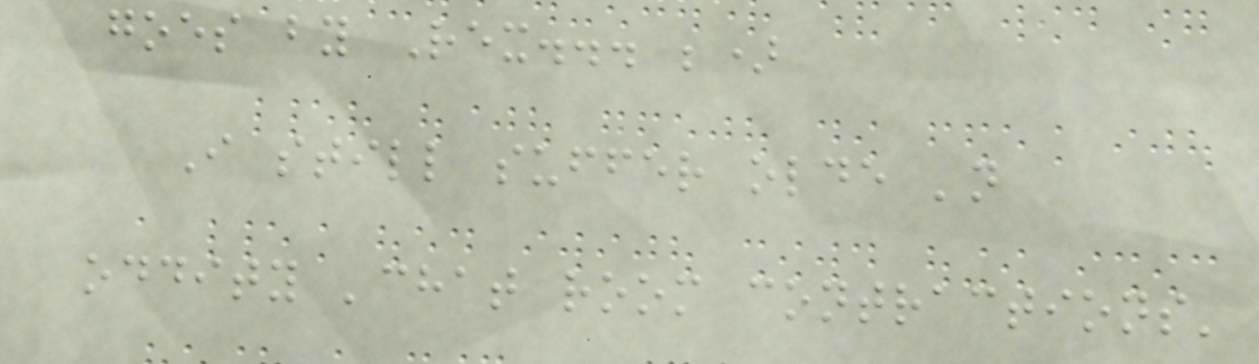goes by Rex... ;)
I still suffer olde 'n
oddity 'chat room contractions'
